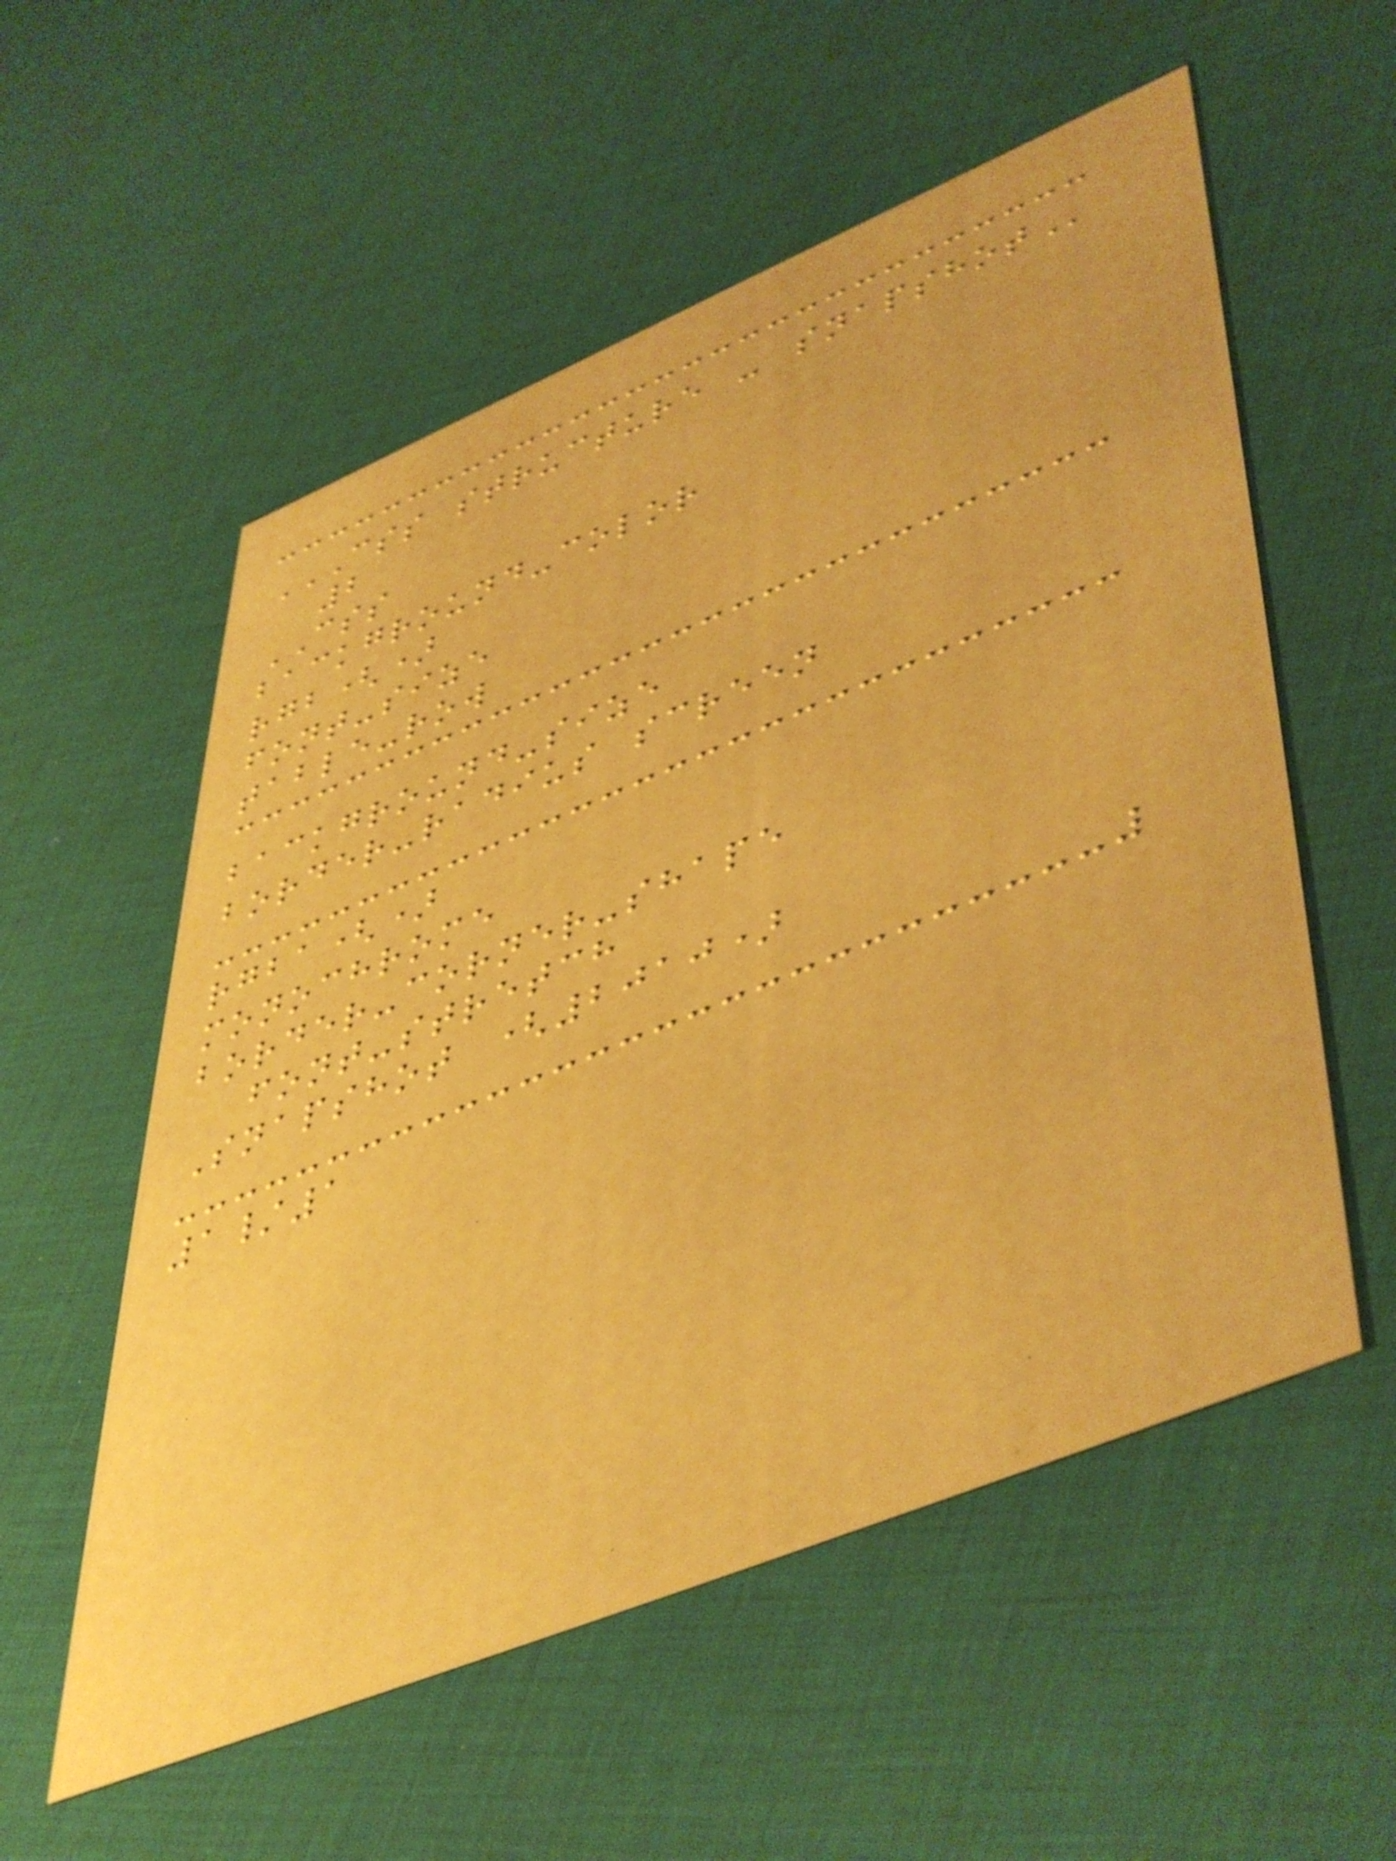CSS STRUCTURE - SNAPSHOT
2
CSS
background-color
rgb()
font-size
table-row
background-size
border-radius screen
rgba()
monochrome
border-corner-shape
font-stretch
Snapshot (2010)
1/1
